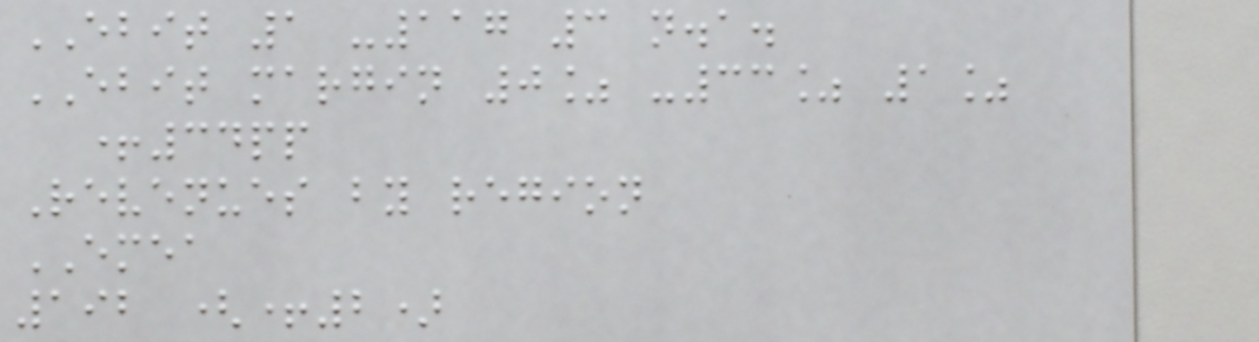EBIT 1 -117 3 n.a.
EBIT margin 0% -33% 1%
+34pp
Revenues by region
EMEA
192 (+2)
